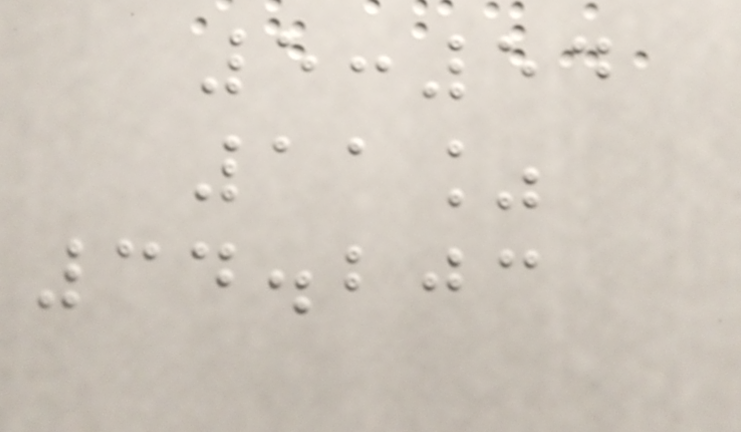5:54
11%
34.203
